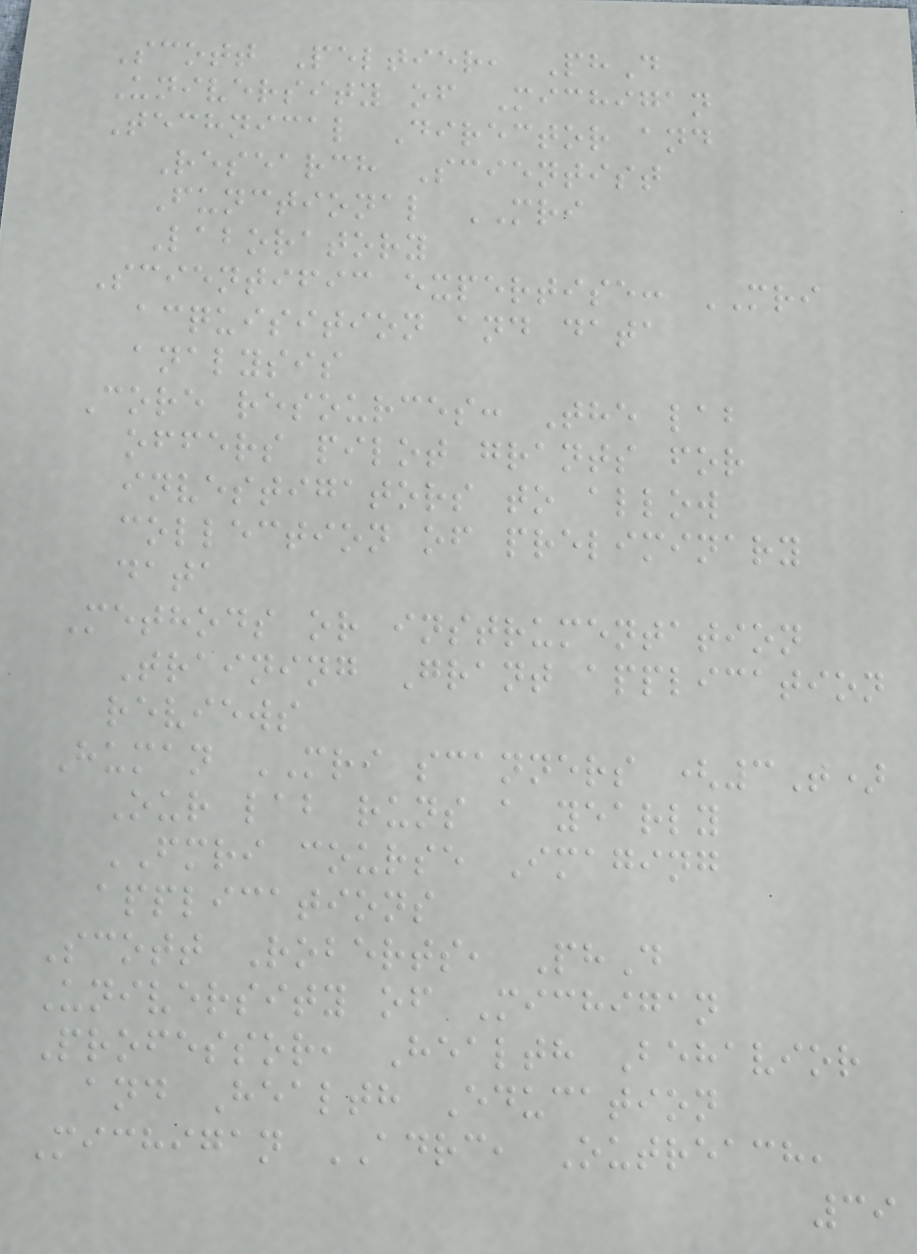Scott Peltier, PhD
University of Michigan
Technical Director and
Research Scientist
Functional MRI
Laboratory
Scientific expertise: MRI
acquisition and data
analysis
Core resources: The lab
offers pilot grants for
investigators to allow
collection of preliminary
data
Methods or instrumentation
Training Grant application
reviews
Human MRI scanners (3T)
Our lab runs a yearly
FMRI course Imaging
applications
Scott Roberts, PhD
University of Michigan
Professor, Health Behavior
and Health Education
Michigan ADRC, Outreach,
39
